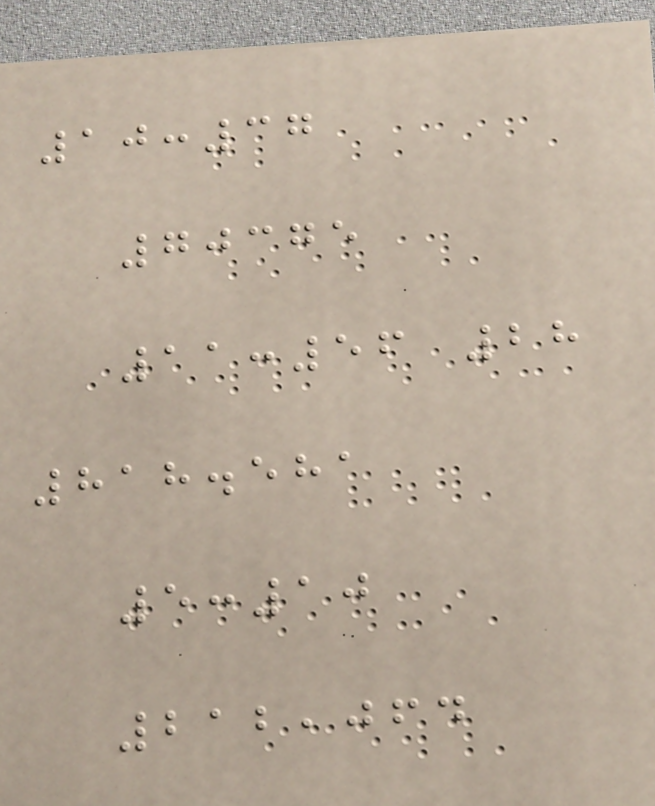10:37
70375
11:56 28
818.581
5:10
212,064
